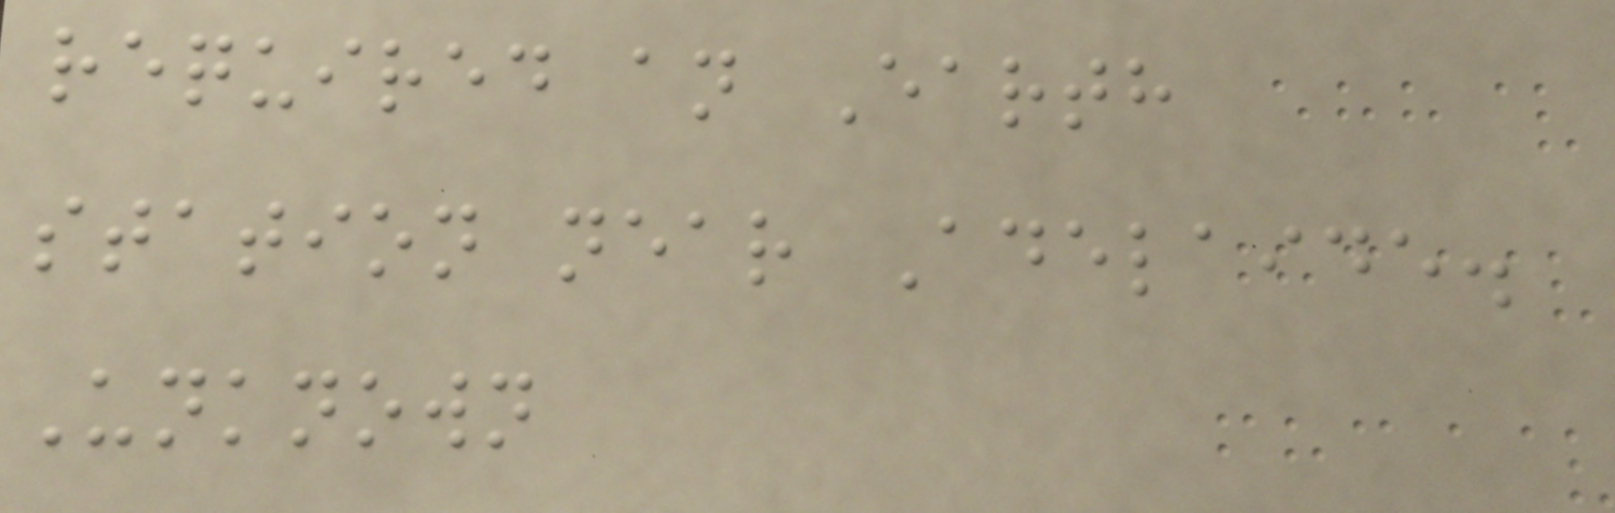required an Earth
station near Adelaide.
Unknown
